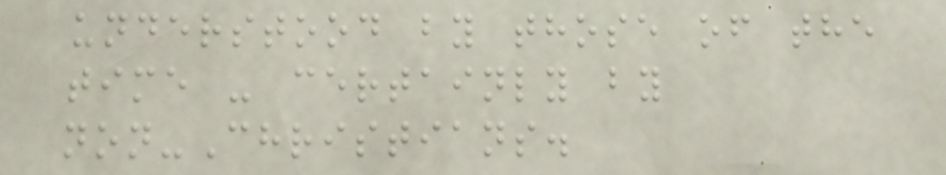understood by those of the
time - certainly by
non-Christians.
